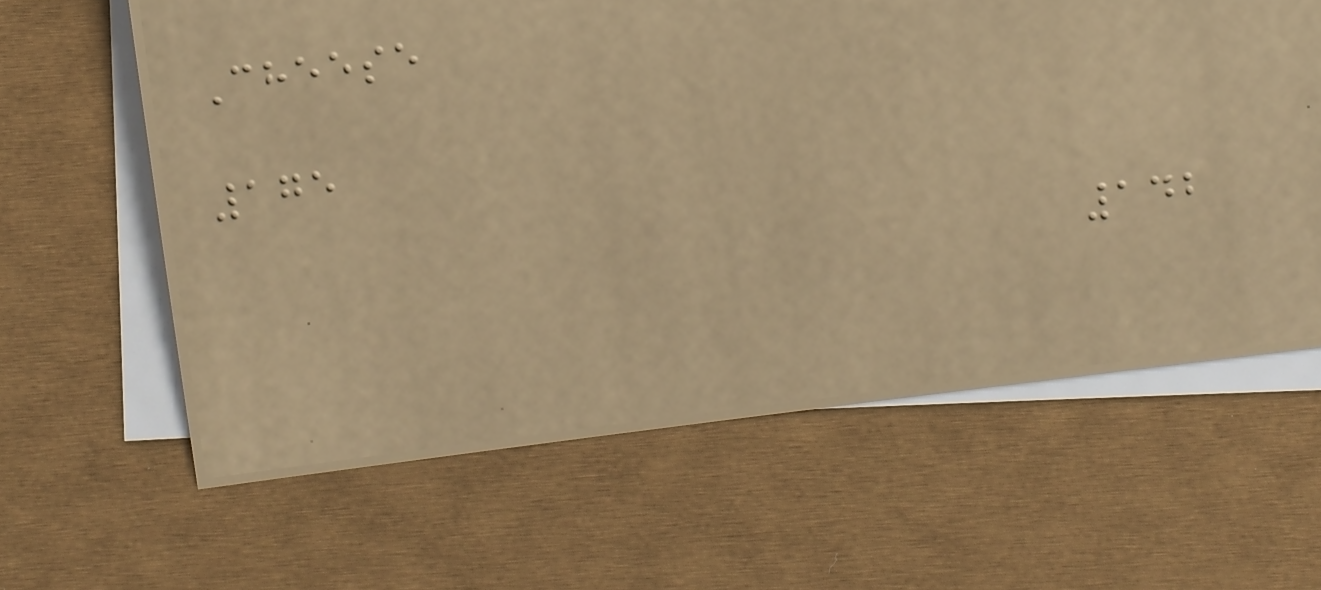Cheese
175
142
